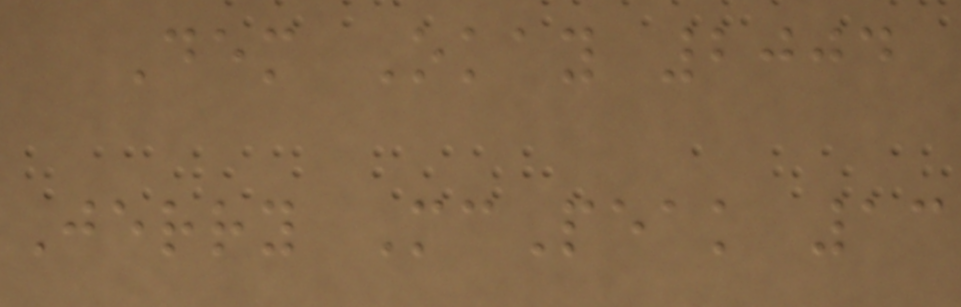Dem Okay 2004
Jerry McPeak 13
